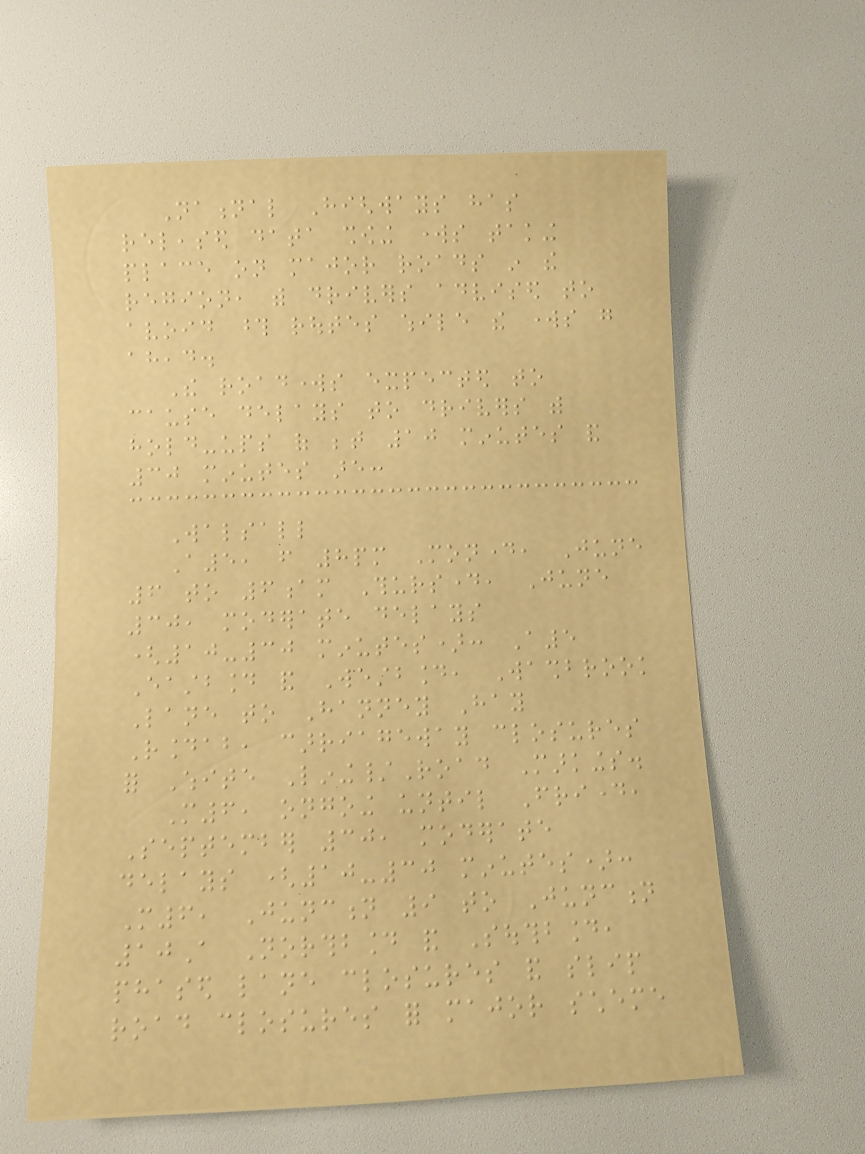National Highways has
released data showing works taking
place on major roads in the
region, with drivers advised to
avoid those routes while the works go
ahead.
The roadworks expected to
cause delays to drivers with
hold-ups of between 10 minutes and
30 minutes are:
Walsall
A5, from 8pm Monday, June
6 to 6am Thursday, June
30, moderate delays
(10-30 minutes): A5
Eastbound and Westbound, Washbrook
Lane to Hanney Hay
Roundabout, carriageway closures
for White Lining/Road Markings.
M6, ongoing until Friday,
September 30, moderate
delays (10-30 minutes):
M6, Junction 9 to Junction
10A Northbound and Southbound,
phased lane closures and slip
road closures for major scheme
